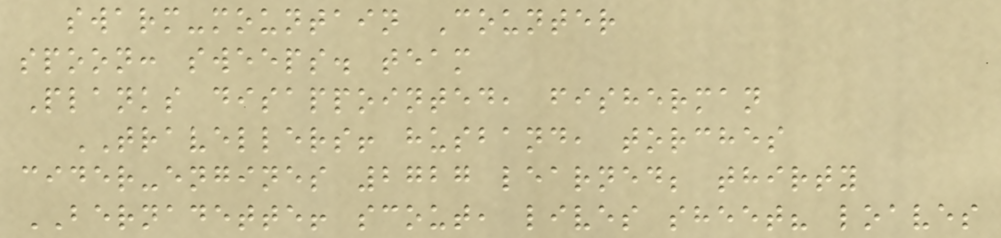swarm-mountain Counter
spoon: sweeps. team
Planks disappointed, fisherman
TRAVELLERS! husband, torches
cider-engines 2727 learned; thirty
BERNADETTE! scout, lives sheet? loaves
